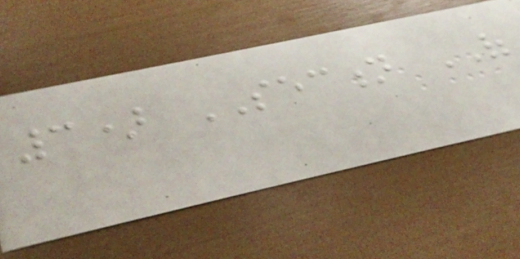3) SECTION OF
